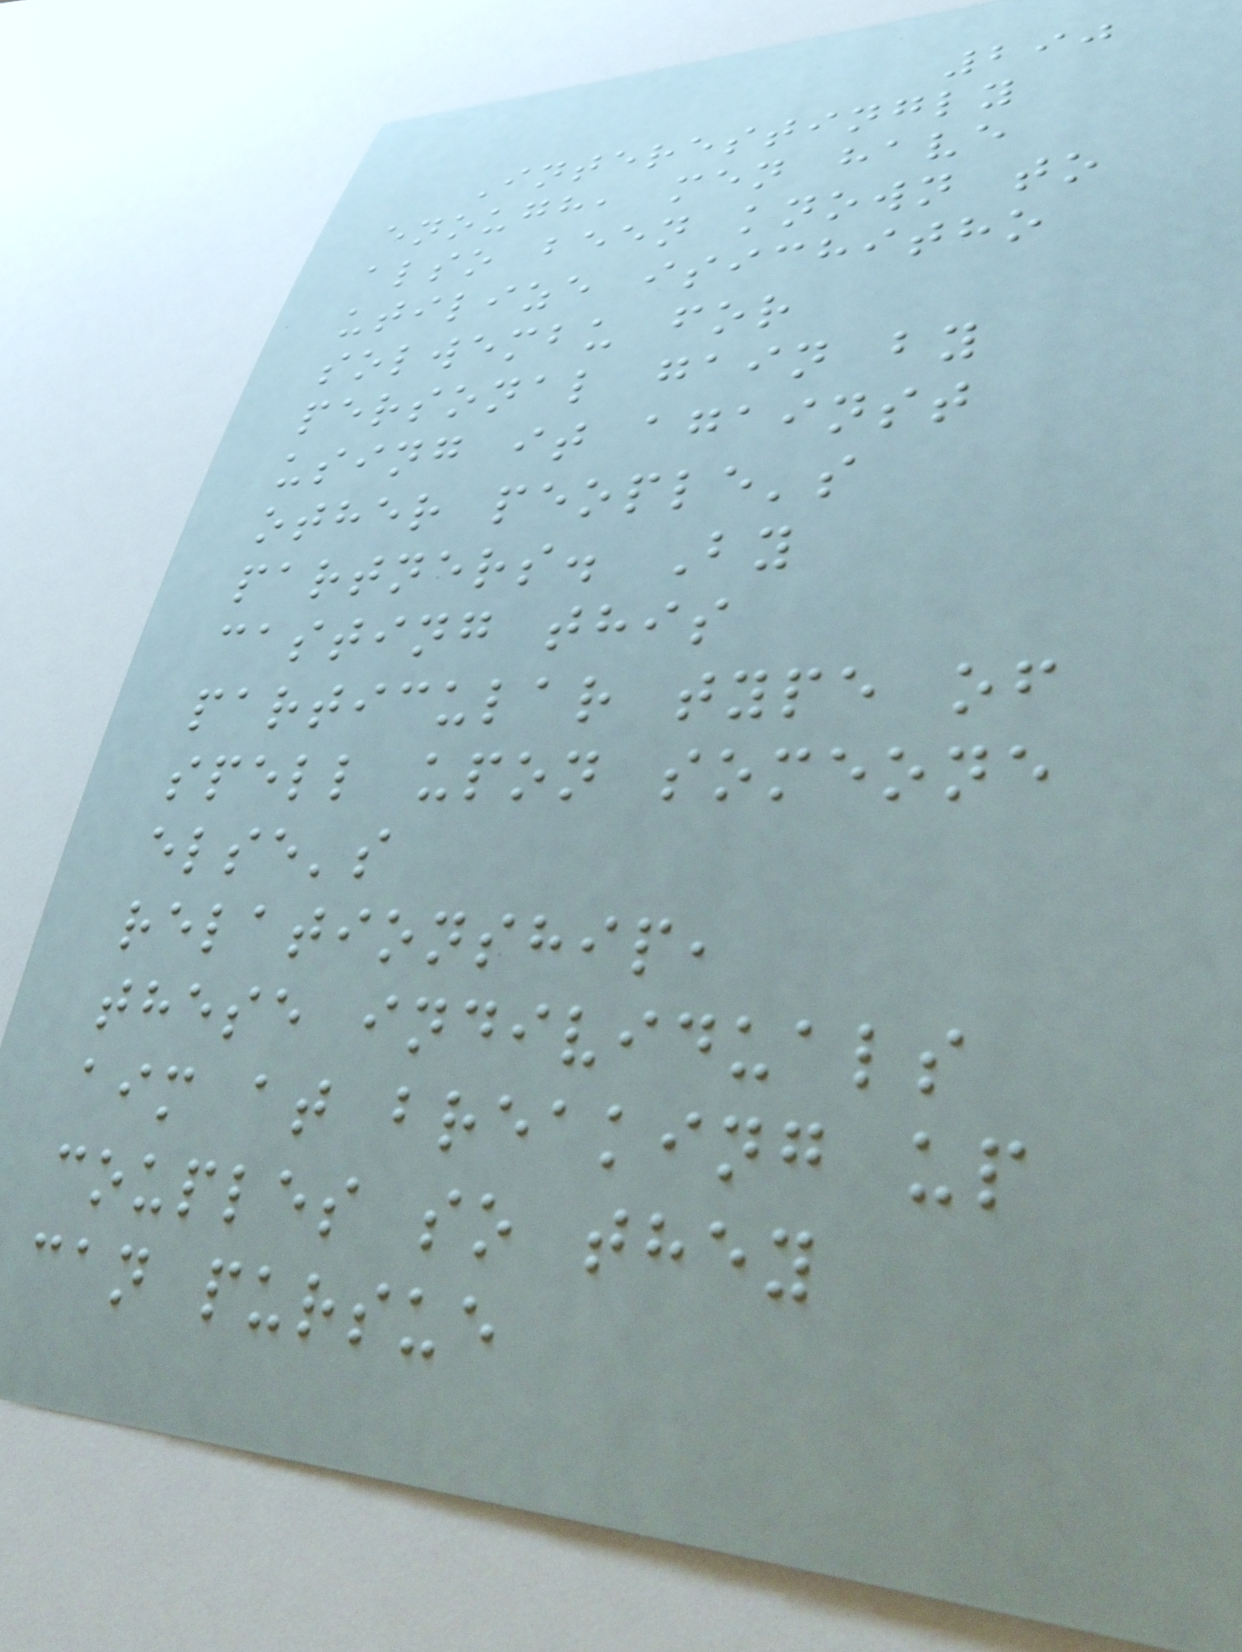290
Interestingly
enough, men have
also been known to
utilize isichitho
solwembu for
personal gain by
using it against
other people's
partners. By
casting this
particular type of
spell upon someone
else's
relationship,
these individuals
aim at breaking up
couples so they
can pursue
